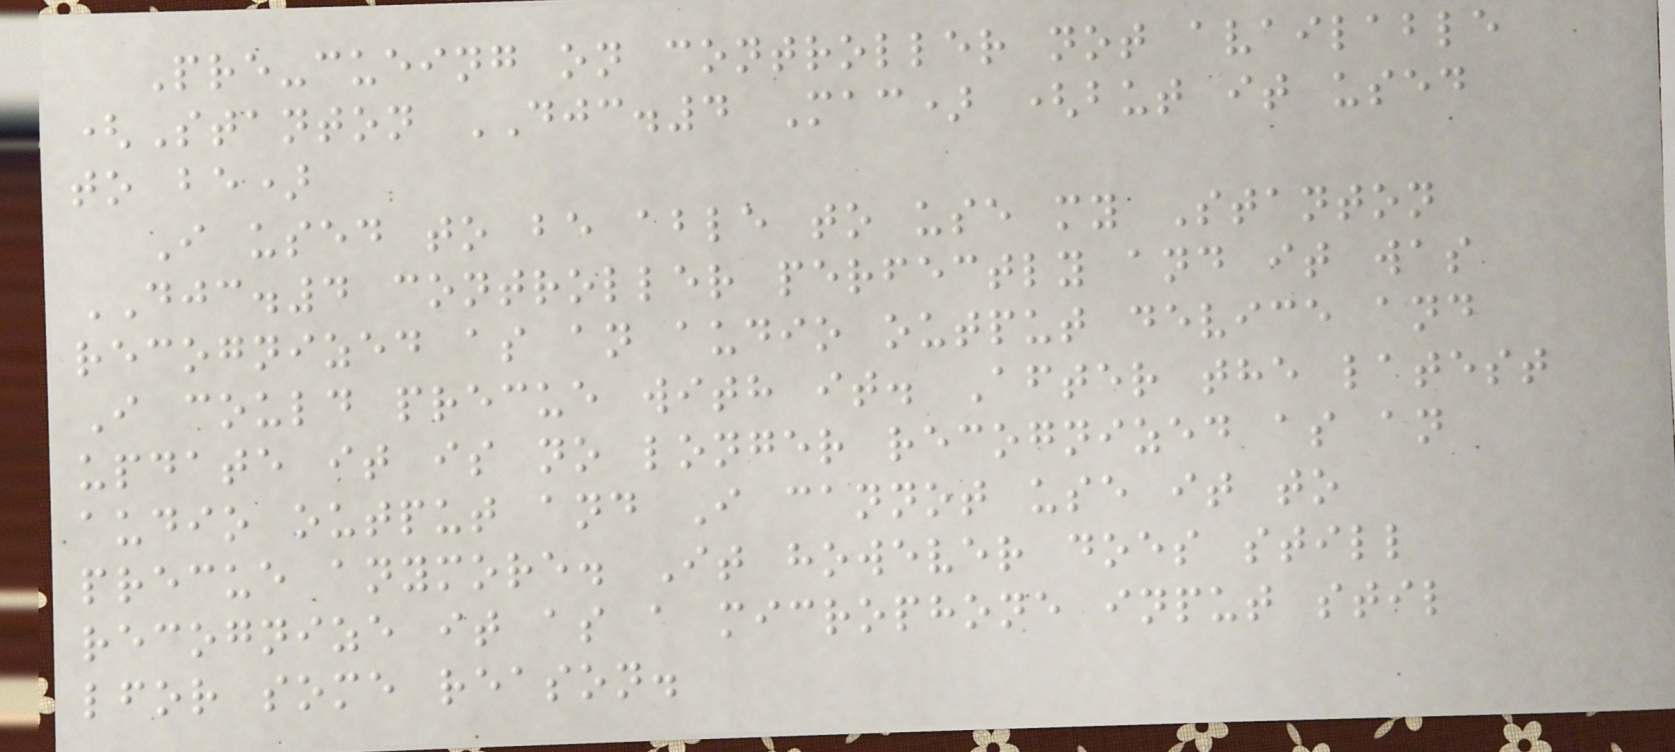Pre-cueing on controller not available
(Stanton DJC.4 Mac) (but it used
to be)
I used to be able to use my Stanton
DJC.4 controller perfectly and it was
recognized as an audio output device and
I could precue with it. After the latest
update it is no longer recognized as an
audio output and I cannot use it to
precue anymore. It however does still
recognize it as a microphone input stil
lfor some reason.
